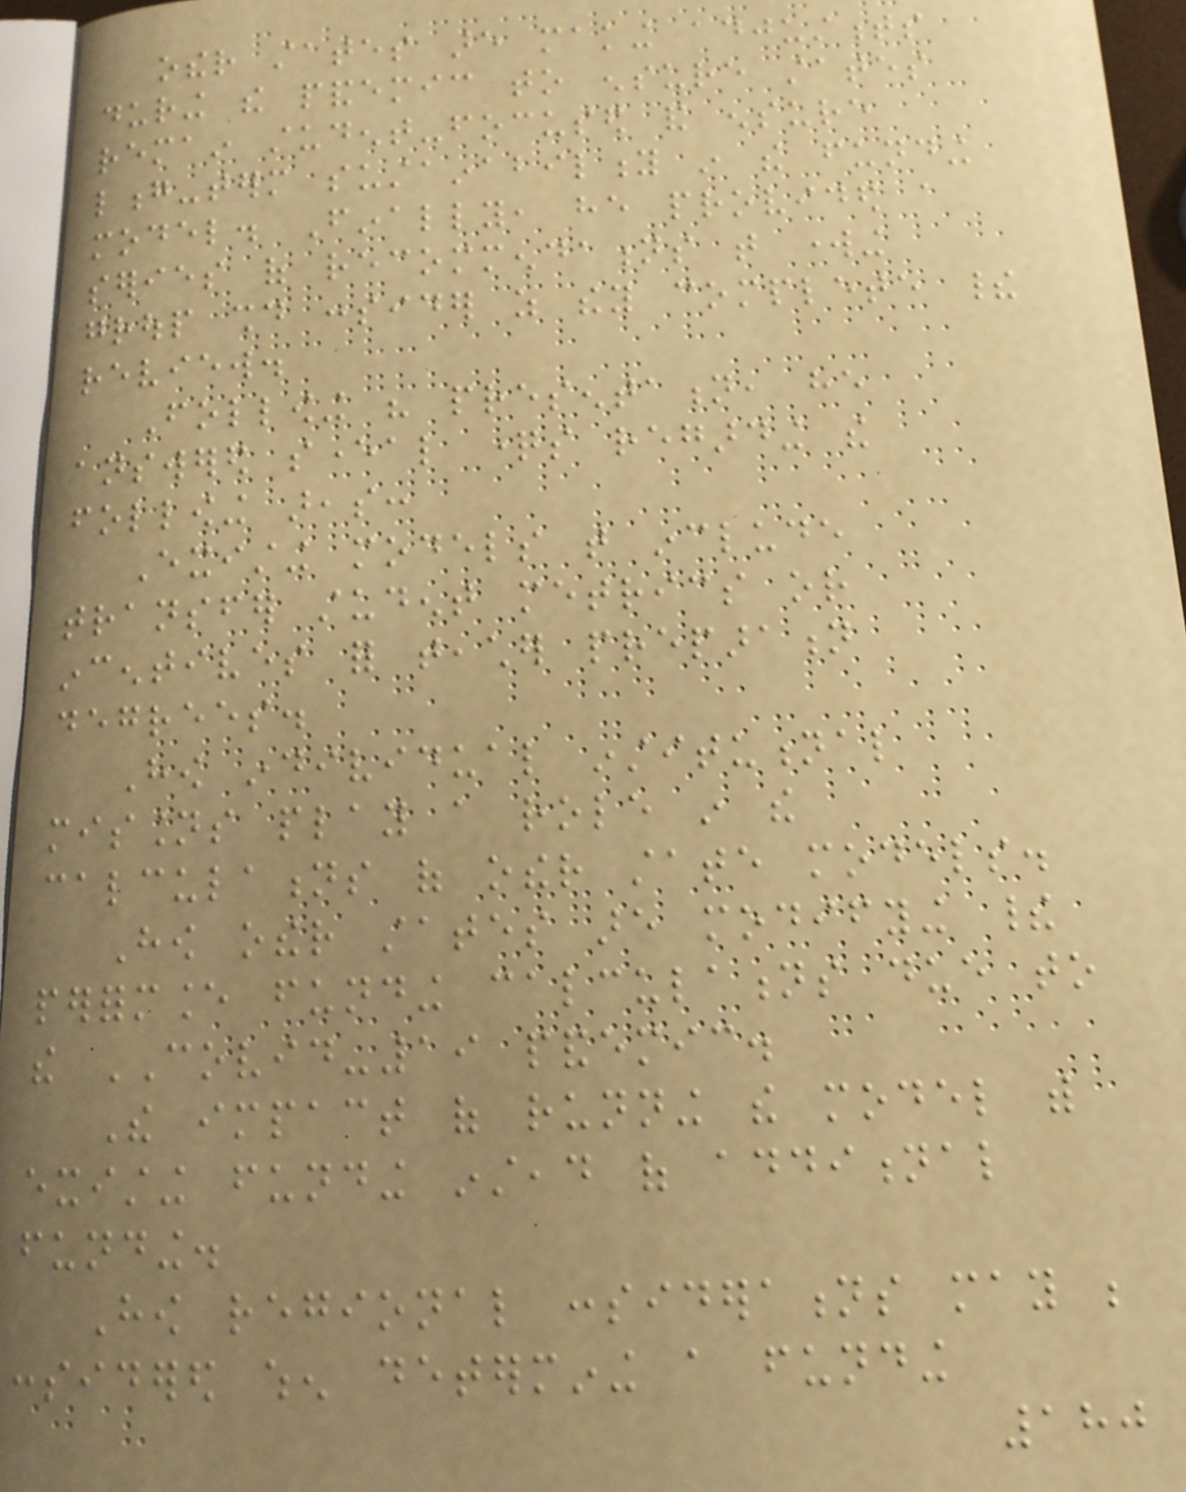other states are making adjustments
during the pandemic to ensure states
remain student-focused and ensure
long-term sustainability in the funding
model. Finally, he provided a
series of recommendations that working
group should consider as they complete their
review.
Following his presentation, he
answered several questions regarding the
following areas:
Existing models that include
transfer student metrics or
incentives for teacher preparation
degrees.
How individual institutional
missions play a role in the
calculations of other state models.
How other states are modifying their
performance funding calculations due to
the COVID-19 pandemic.
The impact of running the model with
existing funding instead of additional
funding.
How regional considerations may be
considered when determining a funding
180
